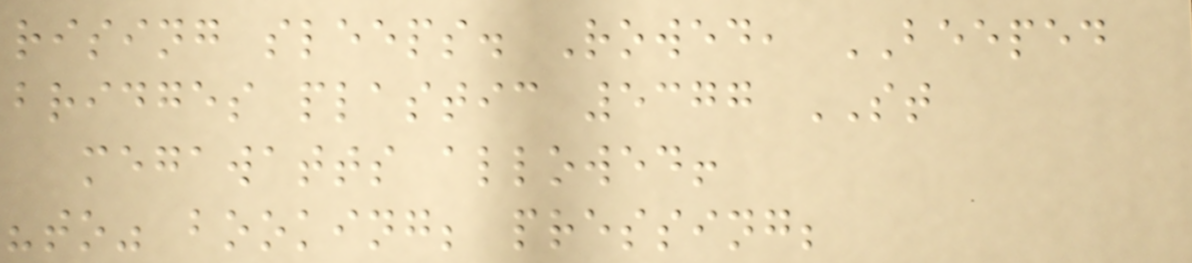rising sleeps. Rowed, BEEPED
bridges plastic 5377 ST
megawatts allowed!
"to" booking; pressing;
